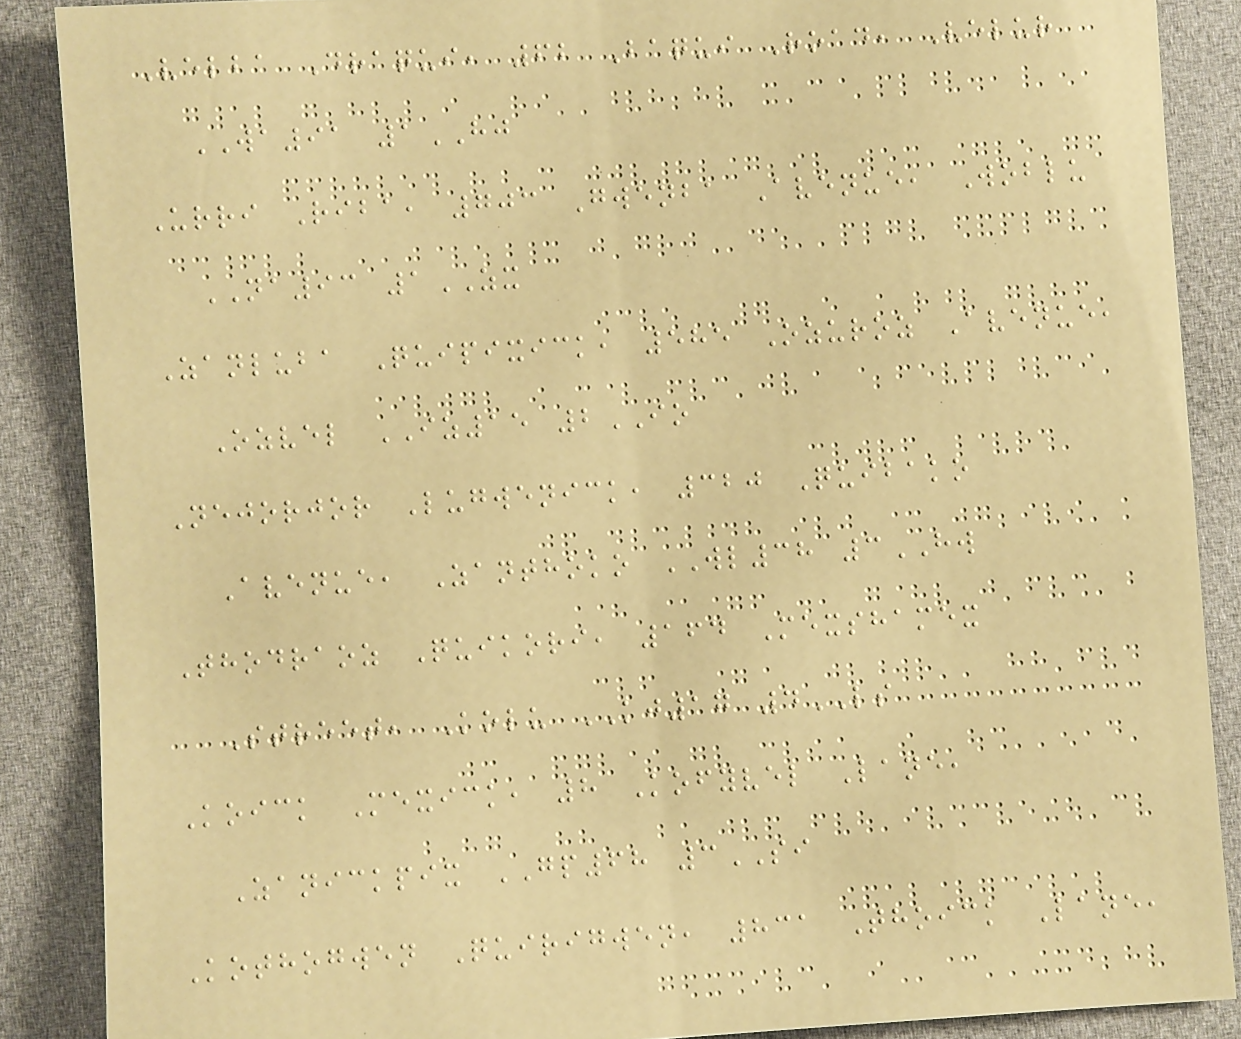Velba Draqui, 62 Baqui Road, Velur
WA91 1HJ
Urri Riba, 703 Gwenba Avenue, Woblu
NA93 1ZX
Zanluba Quipixick, 585 Ozuroz Avenue,
Ozvel IZ15 2IO
Nejorjor Lugwenick, 320 Quibako
Avenue, Zanthoko WL38 3HW
Thodraoz Quikori, 164 Mexshamex
Street, Kolu KJ17 4LS
Koick Mexick, 8 Kofyvel Lane,
Zanickpix GP68 3SI
Kothogwen Quirigwen, 831 Thoick Lane,
